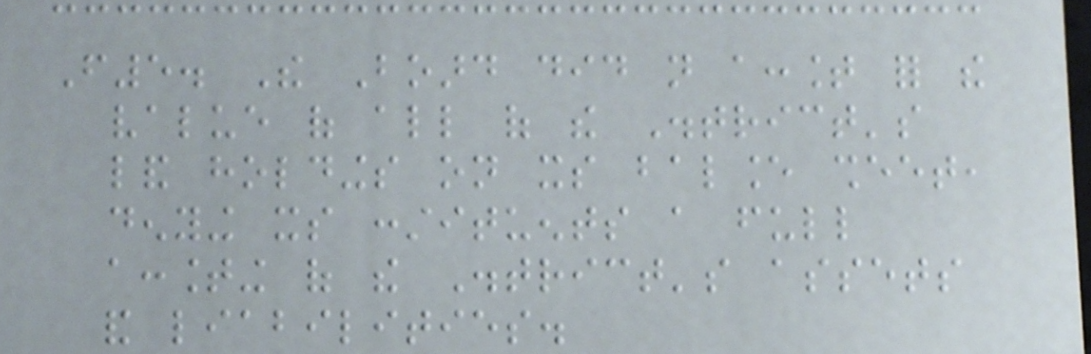F5. The Board did not account for the
value of all of the District's
land holdings on its balance sheet,
denying its constituents a full
accounting of the District's assets
and liabilities.
